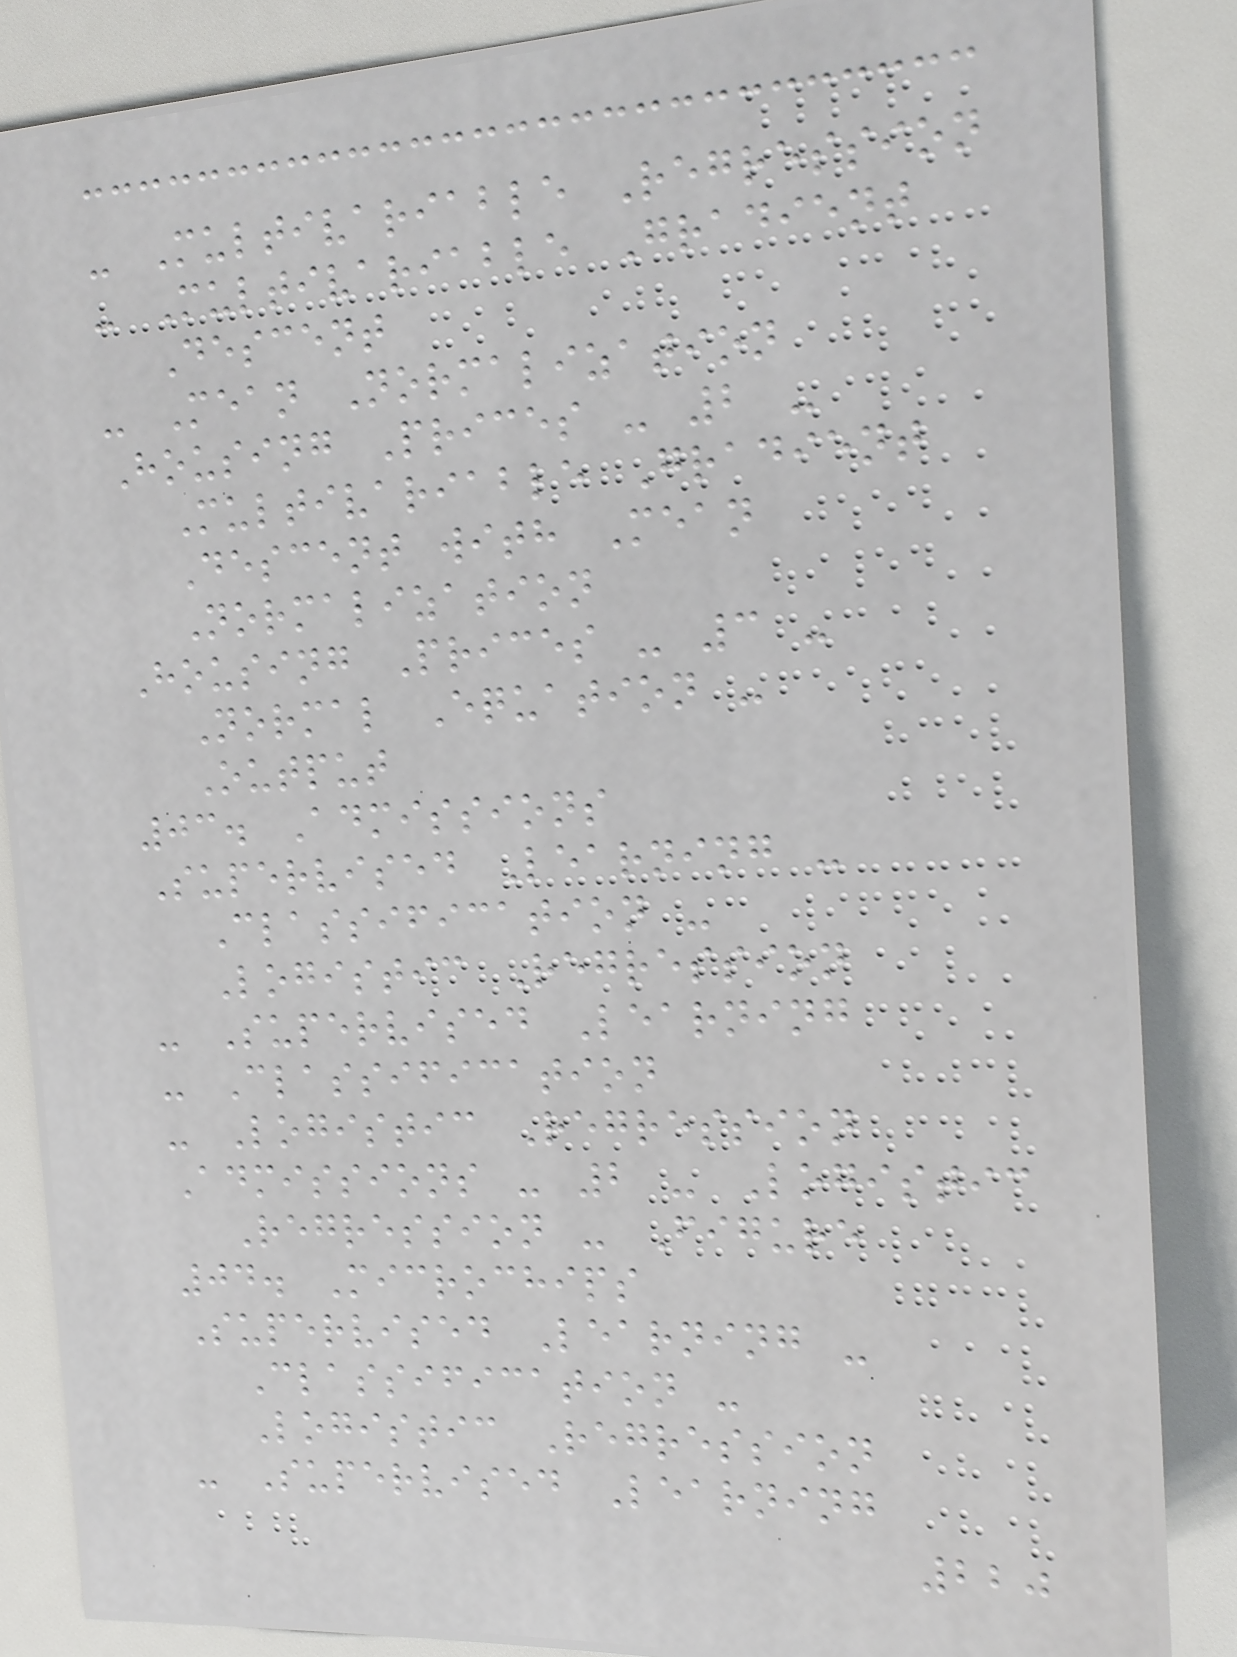- Multivariable Regression
- Multivariable Gradient
Descent
- Mean Normalization
Housing Prices - 2 -
Multivariable Gradient
Descent with Mean
Normalization
Housing Prices - 3 -
Normal Equation -
Output
03. Admissions
Supervised Learning -
Classification -
Logistic Regression
- Supervised Learning
- Classification
- Logistic Regression
Admissions - 2 - Logistic
Regression - Figure
04. Microchips
Supervised Learning -
Classification -
Logistic Regression
- Supervised Learning
220
